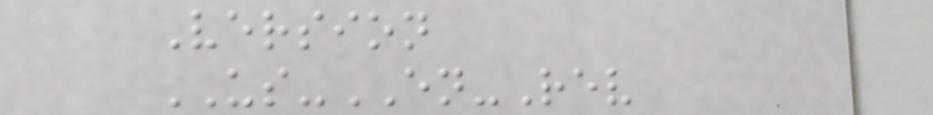Version
US-EN-Rev
